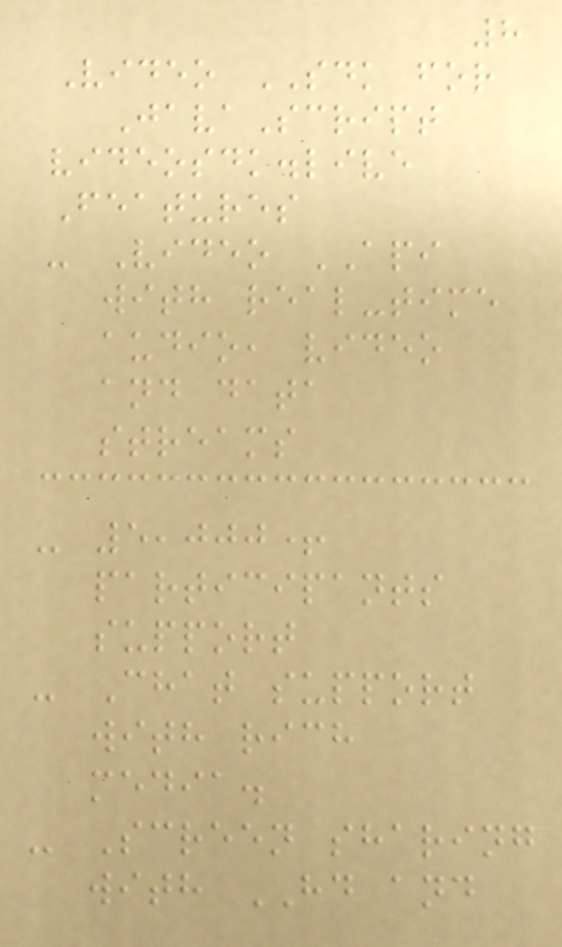8
Video SDK for
JavaScript
videosdk.live
Features
- Video API
with real-time
audio, video
and data
streams
- 5,000+
participants
support
- Chat support
with rich
media.
- Screen sharing
with HD and
